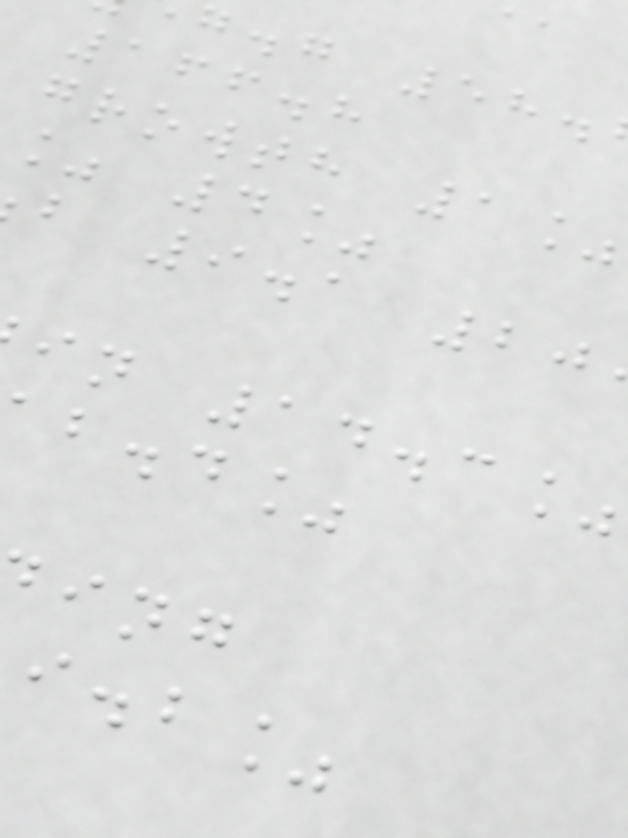g.g 58.
166.8
growth 1%
% 4%
b 9.1 20
in 14.3%
b.d%
i.b%
